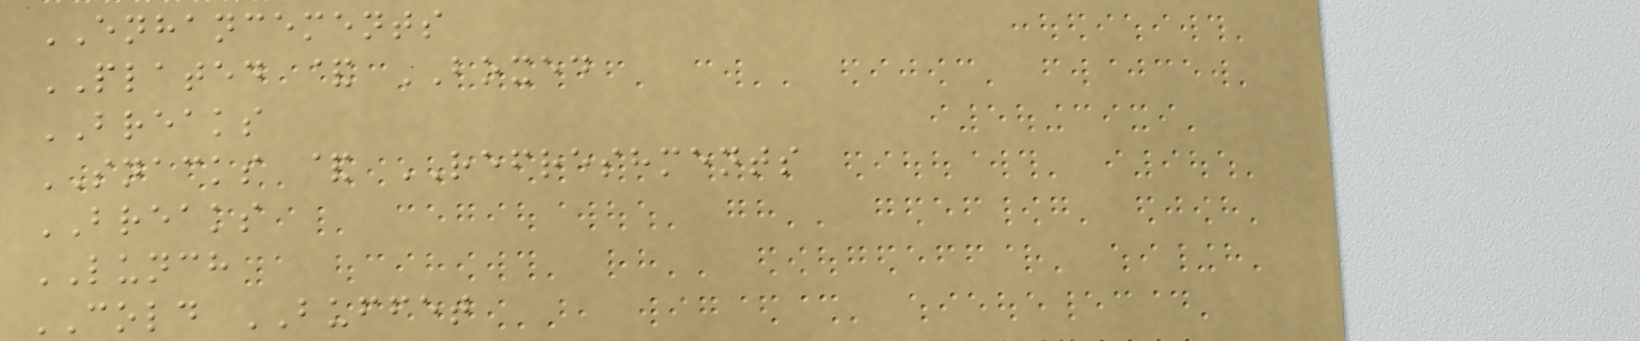ENHANCEMENTS
PLATED & BOXED
BREAKS
SNACKS & REFRESHMENTS
BREAKS
LUNCH
COLD BUFFET
